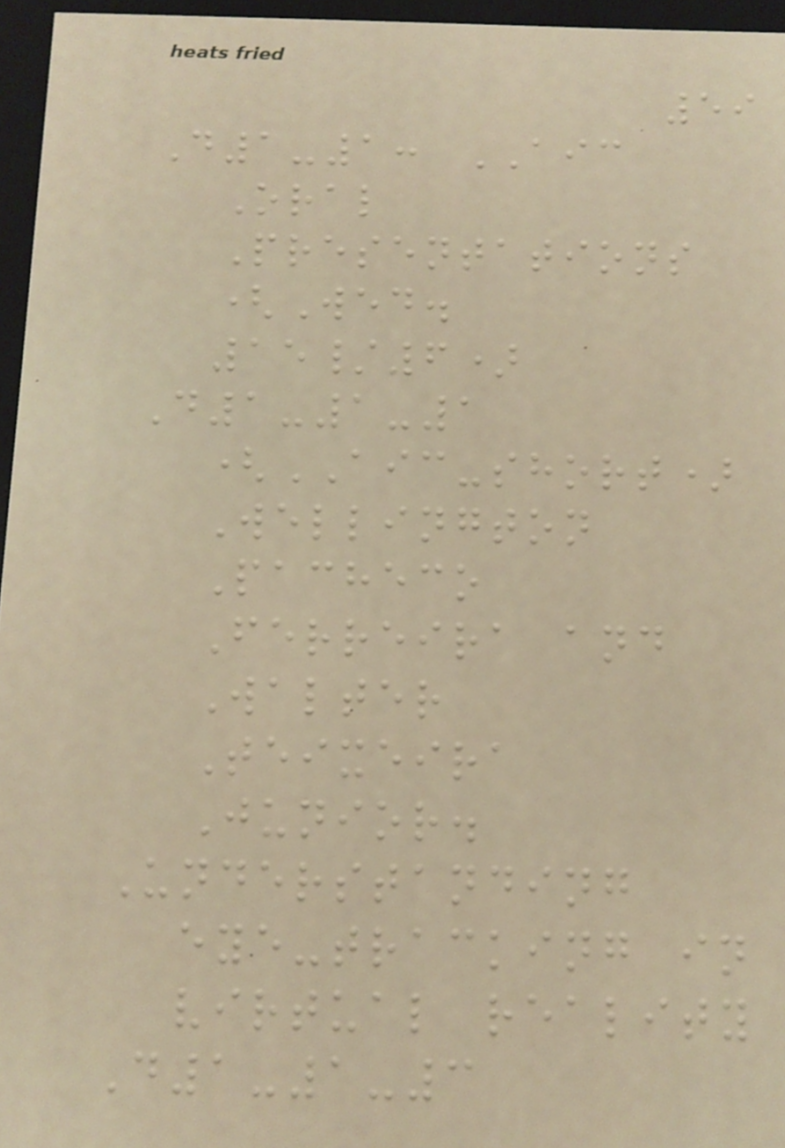59
D1-1: AIC
Oral
Presentations
(Wed.
15/6)
D1-1-1
(AIC-short)
Wellington
Pacheco
Ferreira and
Walter
Teixeira
Junior.
Understanding
eye-tracking in
virtual reality
D1-1-3
